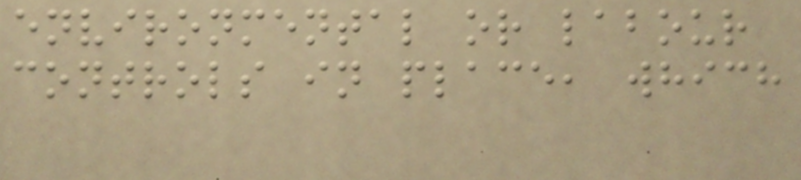environmental or labour
controls in place, which
